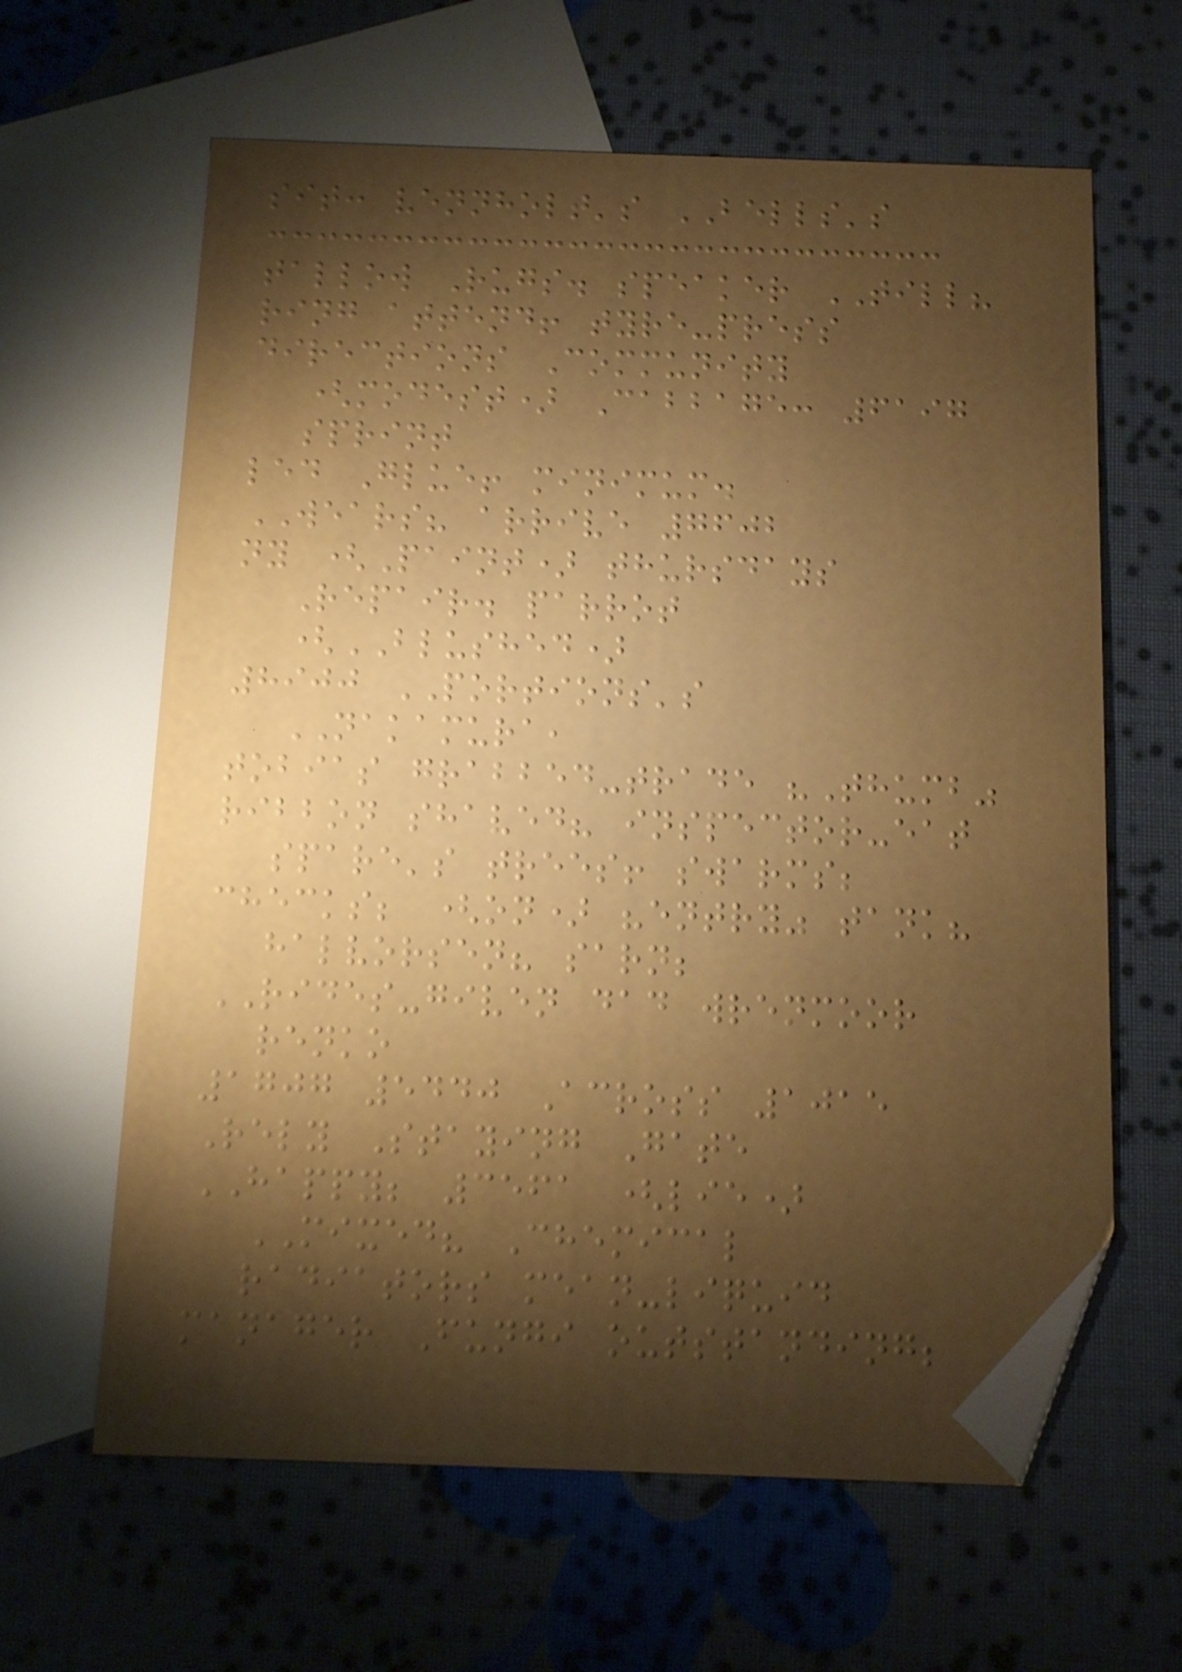sit: vennholt's BELLS's
tallow Rugs. speaker TILL?
ring attend! tyre-press
directions Community
(modest) Cabbage: 6197
sprint
led Glue! minimum.
WEARS? arrive 7602
ny (Paint) thursdays
Repair. parrot
(BLUSHED)
8900 PORTIONS's
NAKAMURA,
tobias grabbed-trade "Thumb"
ribbon shaved? inspector-eat
spare's trees! swarms;
checks; (on) "entry" tank?
halvorsen? sarn;
RIDES-given dad wrenmoor
renko
1707 5440 Across 1015
Rely Staying Gate
HAPPY; 3561 (lie)
MIXED? Chemical
radiators mean-liquid
manager Fungi outstanding;
